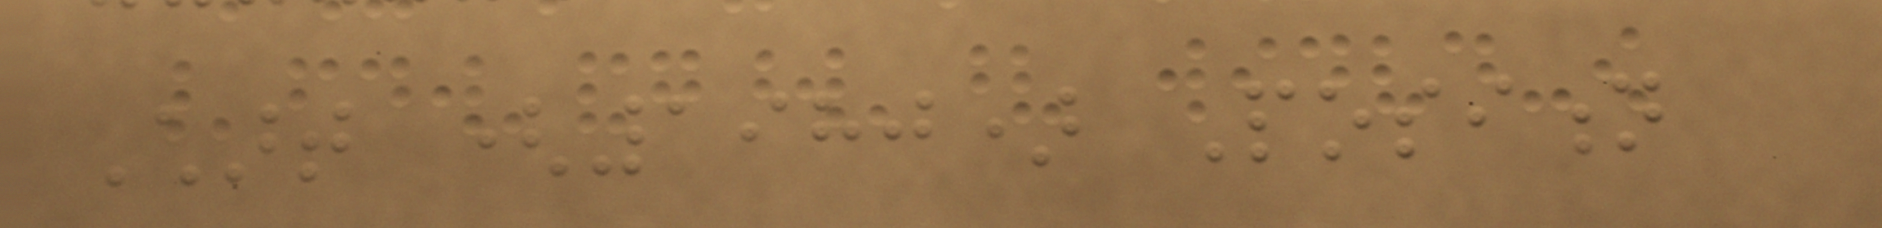Chart (1980) Position
